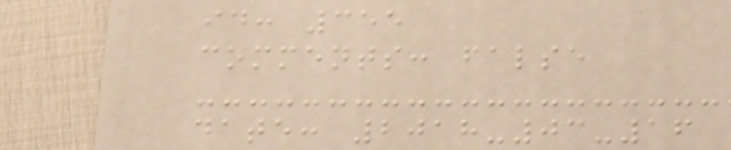id: 355
comments: false
date: 2018-03-16
